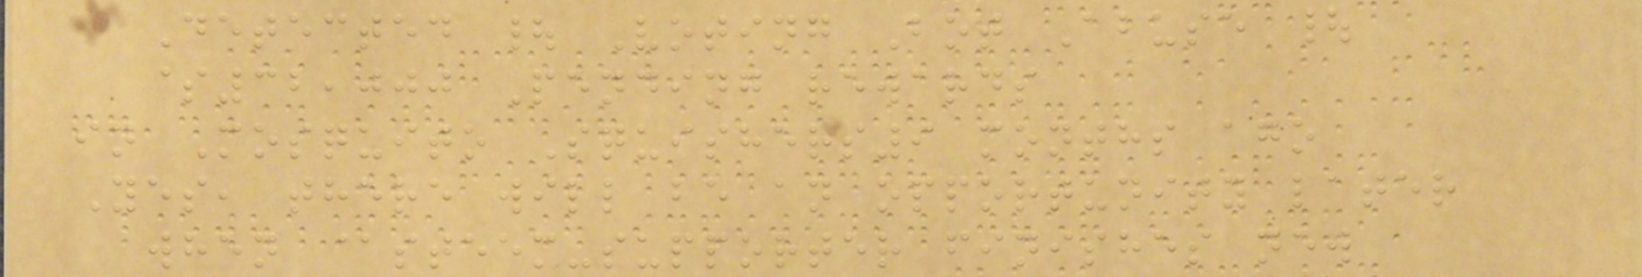Detected | Voting Bot Abuse |
$32,000 Pending rewards
in Mosquito Squishers9 months ago
Yes, there will be an opportunity later
when @steem-supporter finishes new
